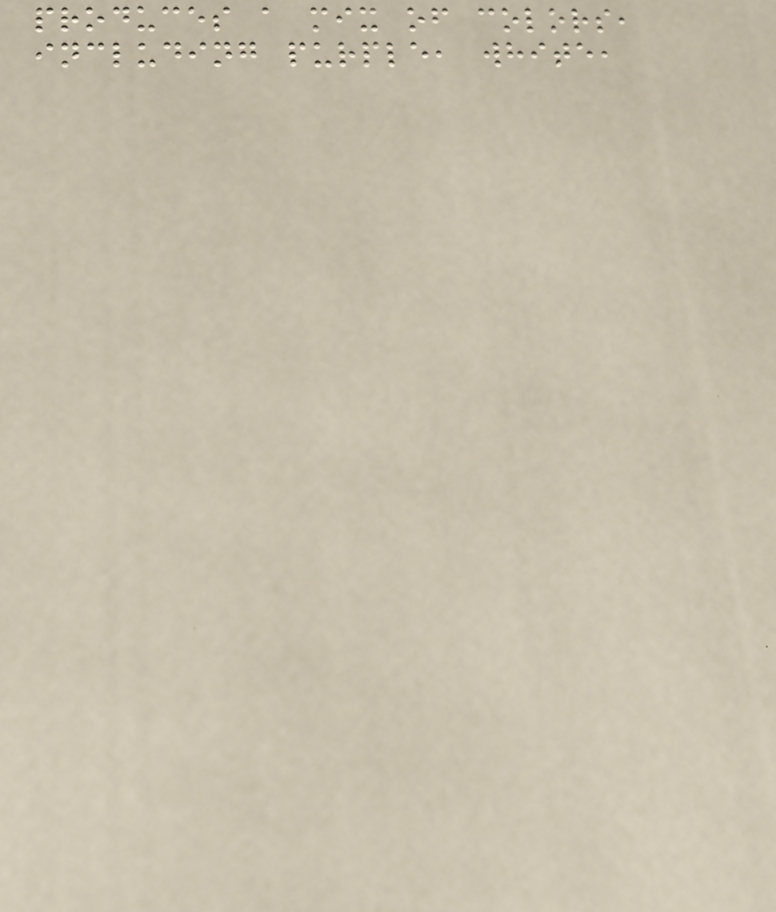produces a mix of colors,
including purple, white,
